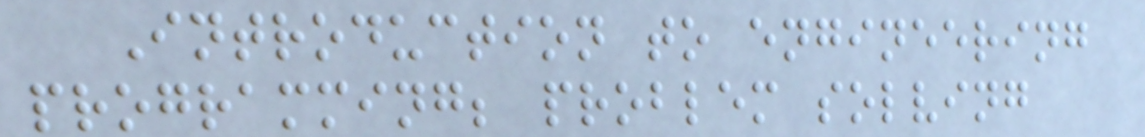Introduction to engineering
programming; problem solving
